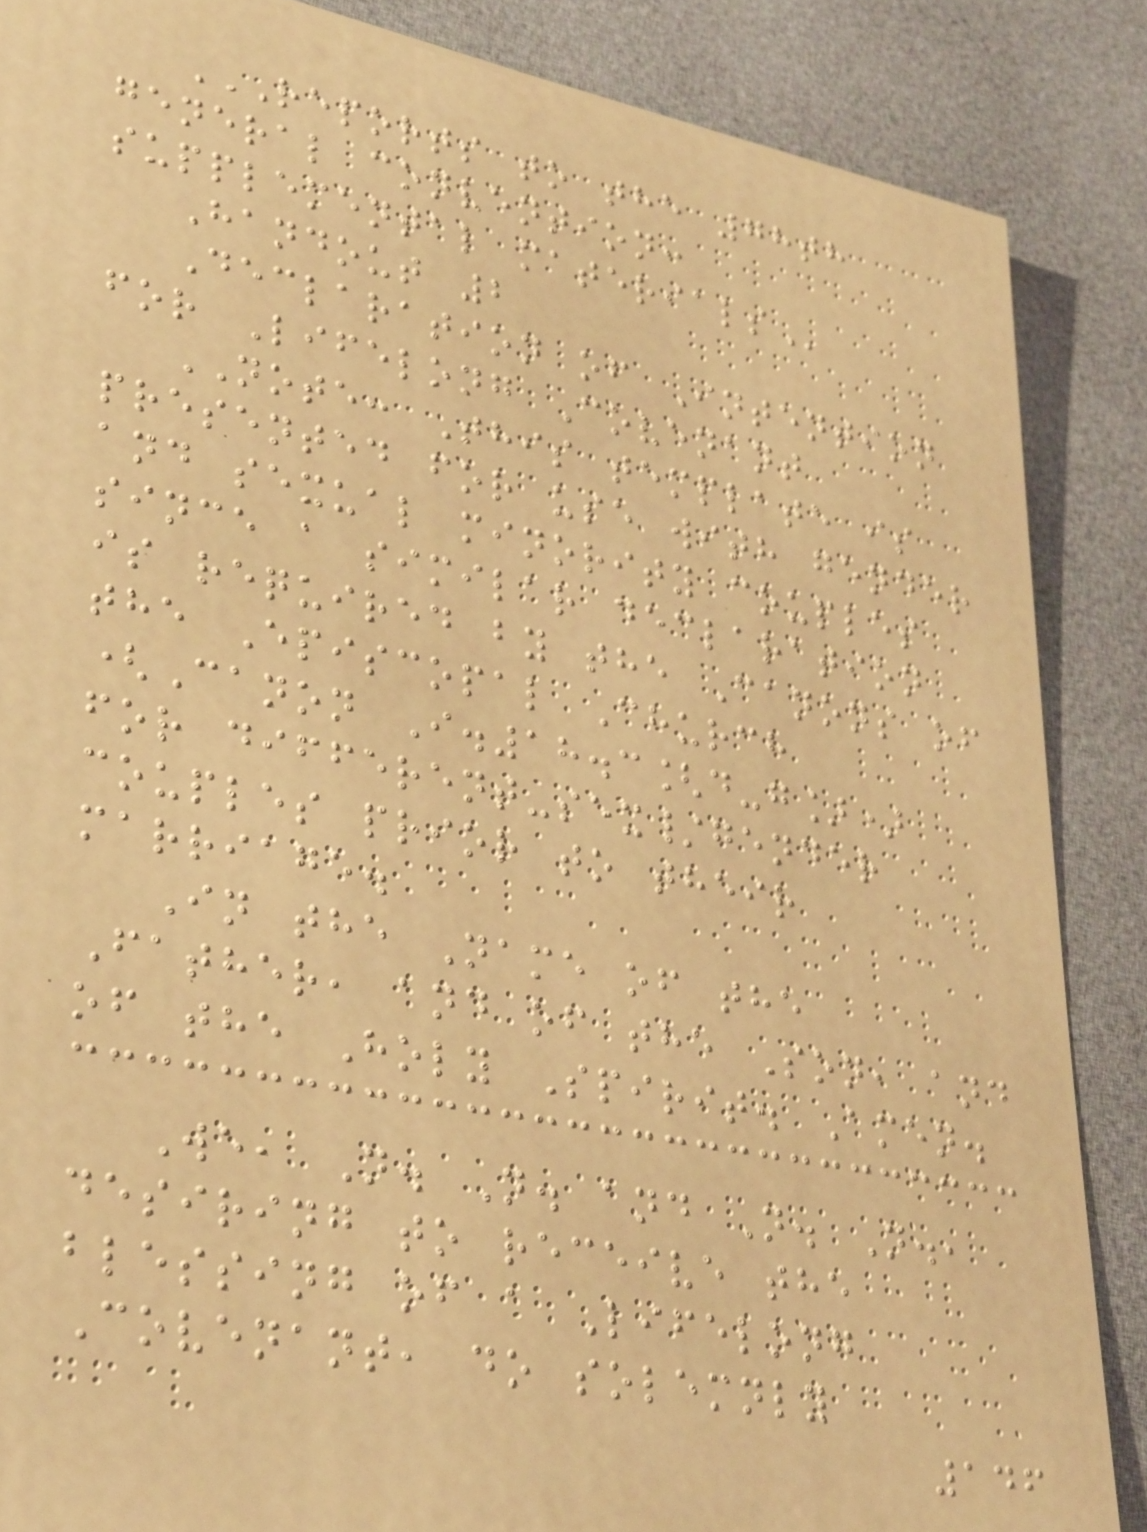REPORTS TO THE 78TH
GENERAL CONVENTION:
SUPPLEMENTAL MATERIALS
Handout 2
Declaration of Intention
for Lifelong Covenant
NOTE: This template is
presented for use with gender
and sexual minority couples
since a similar declaration
is required by the Canons of
the Episcopal Church
(Canon I.18.3[d-g])
for different-sex/gender
couples prior to their
marriage.
In the Name of the
Father, and of the Son, and
of the Holy Spirit. Amen.
We, N. N. and N. N.,
desiring to receive the
blessing of a Lifelong
Covenant, do solemnly
146
